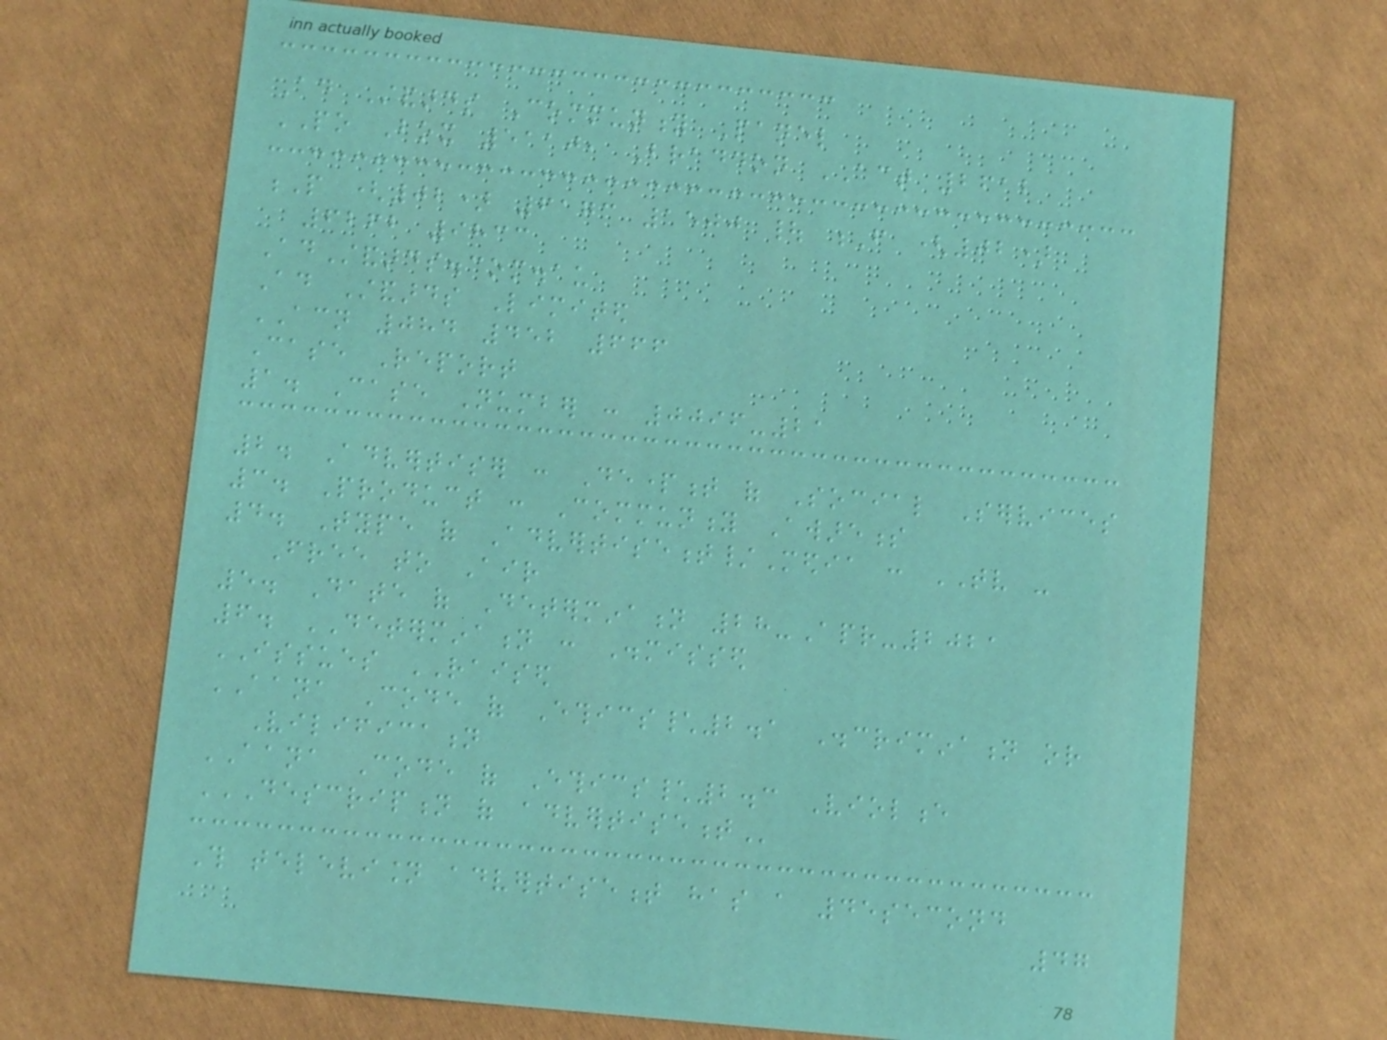Ad Standards Community Panel
PO Box 5110, Braddon ACT 2612
P (02) 6173 1500 | F (02)
6262 9833
AdStandards.com.au
Ad Standards Limited
ACN 084 452 666
Case Report
1. Case Number : 0096-21
2. Advertiser : Department of Social Services
3. Product : Community Awareness
4. Type of Advertisement/Media : TV -
Free to Air
5. Date of Determination 28-Apr-2021
6. DETERMINATION : Dismissed
ISSUES RAISED
AANA Code of Ethics\2.1 Discrimination or
Vilification
AANA Code of Ethics\2.3 Violence
DESCRIPTION OF ADVERTISEMENT
This television advertisement has a 45second
47
